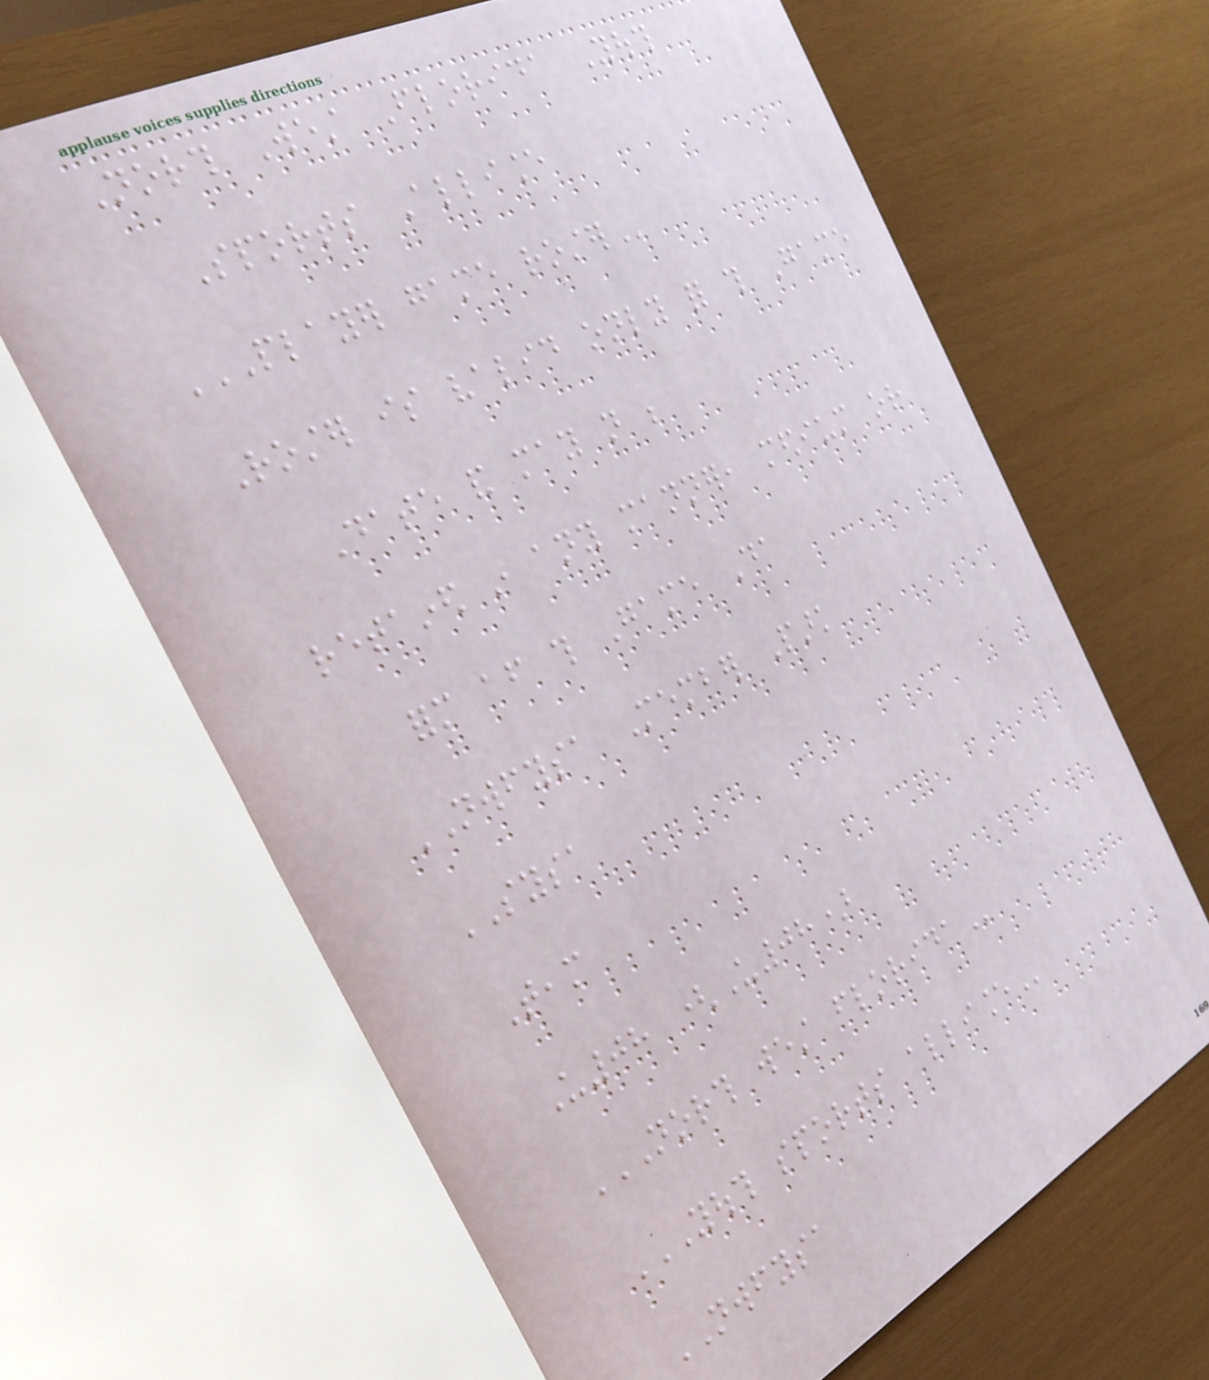North West Florida Youth
Sports Alliance
PLAYER GAME ROSTER
Roster is valid only for this Game
Date and may not be
retained in any manner, medium or
form after this Game Da
NWFYSA Member Park
SYSA
Team
U08 (U08)
NORTH WEST FLORIDA
YOUTH SPORTS ALLIANCE
NWFYSA
